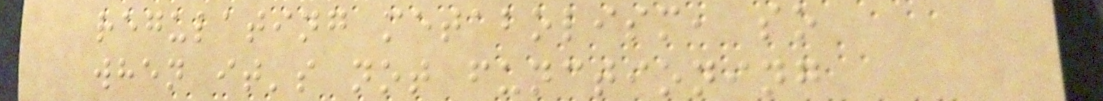regulating metabolism, so
when it's not functioning
